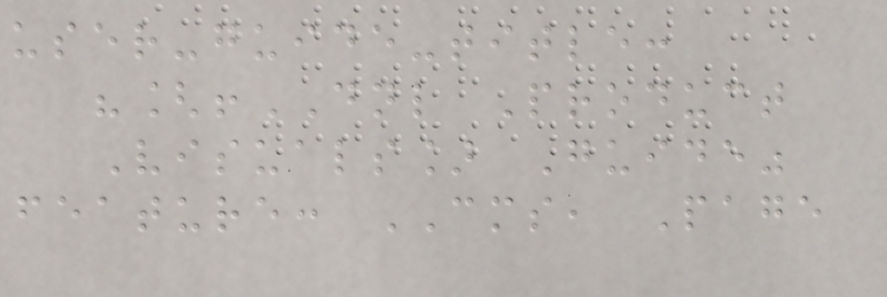user-guide-title:
"[!DNL Product
Visuals] Guide"
feature: CMS, Page
